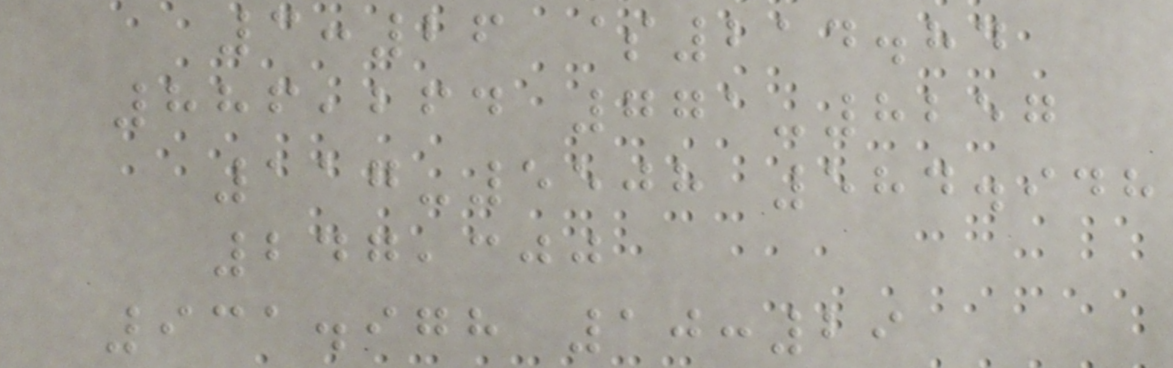3:26 $214.84
886,264 771-8257
117-5508 584.948
247,300
931.978 10:29
